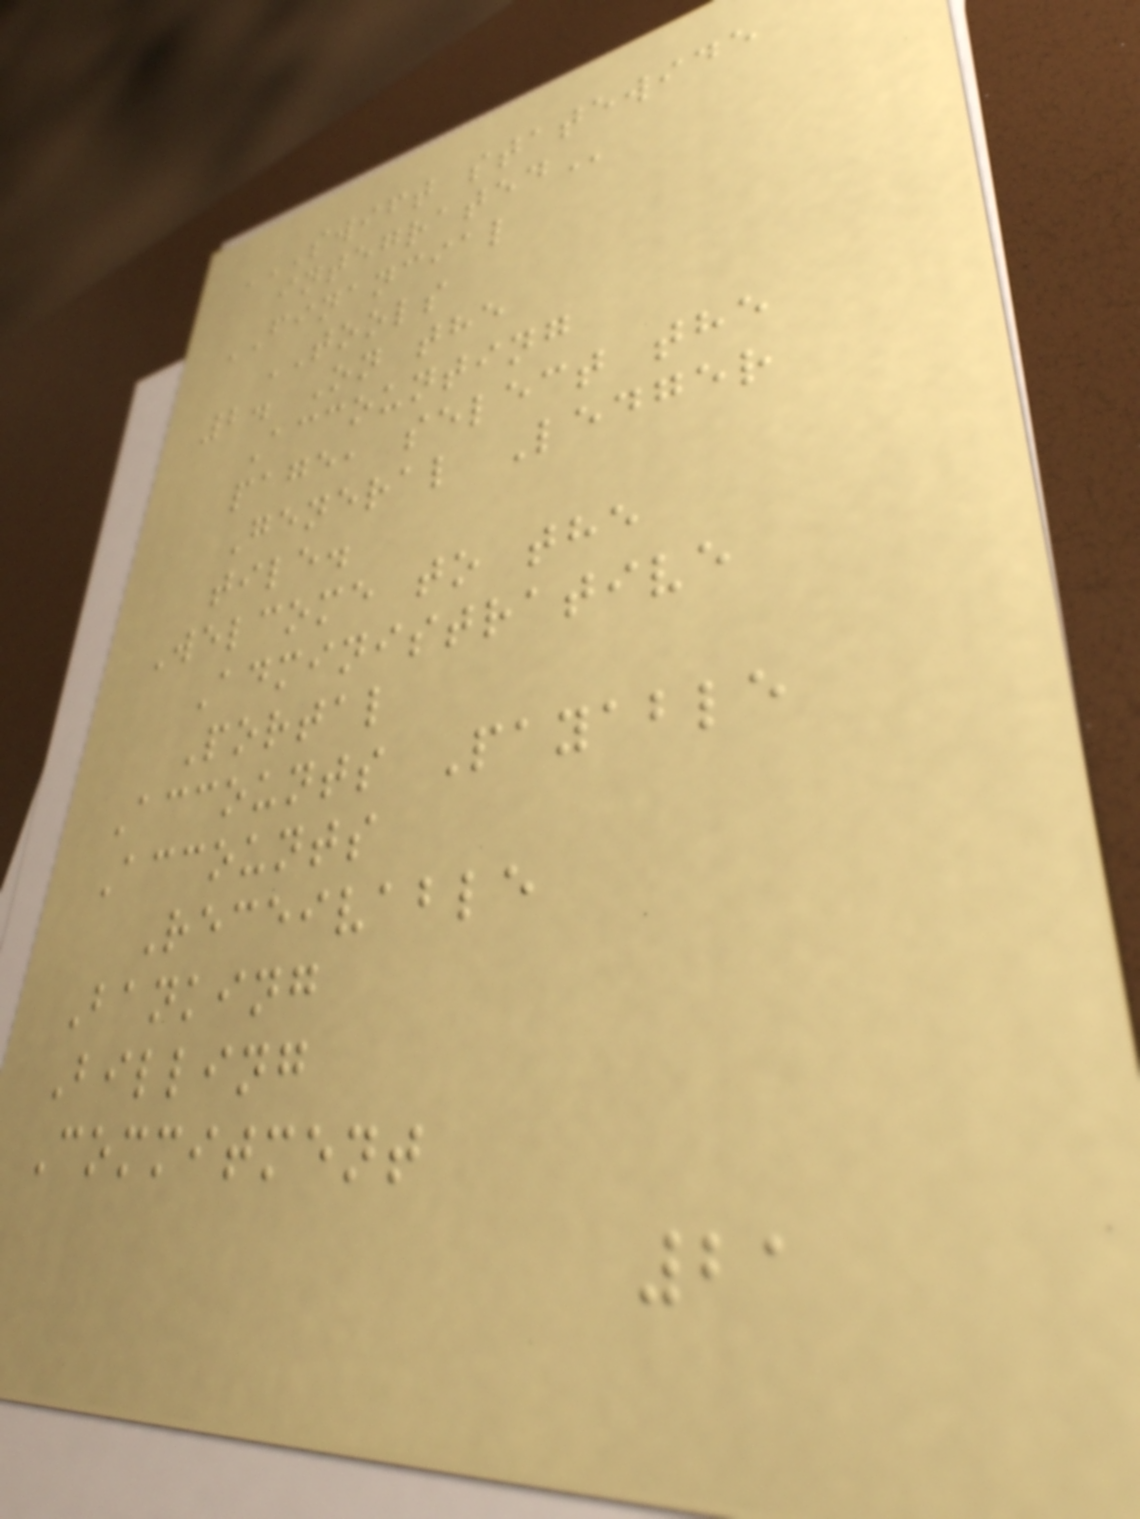SWIFT STATEWIDE
INTEGRATED
FINANCIAL
TOOLS
2. On the
Accounting
page, select the
General Ledger
tile.
Welcome to the
Administrative
Portal
Accounts Payable
Accounts
Receivable
Banking
Billing
Commitment
21
